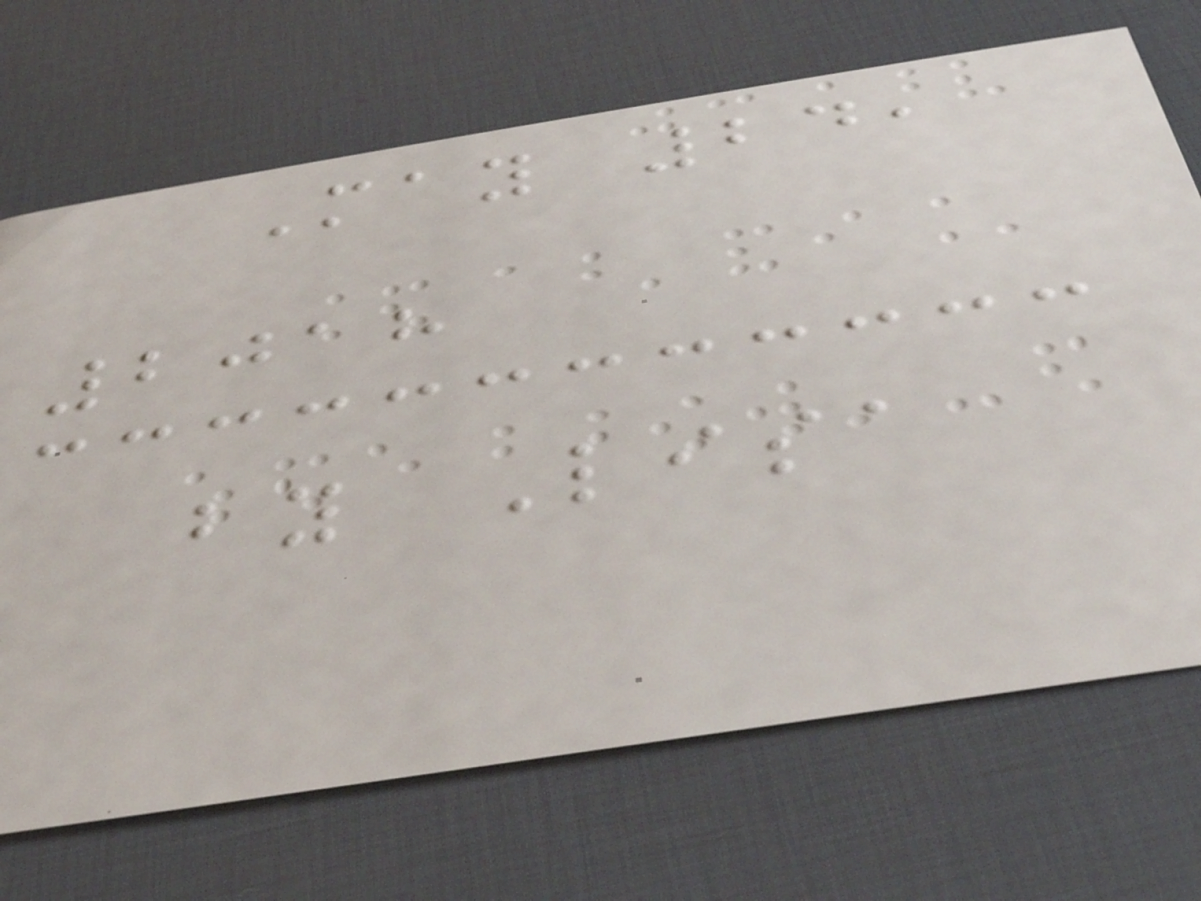May 24,
2018
by Lisa
